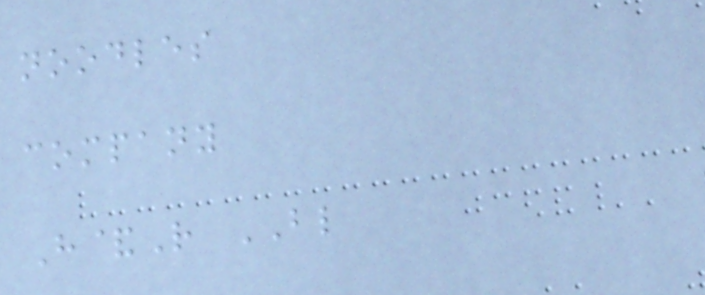noodles
company
H&R BL
